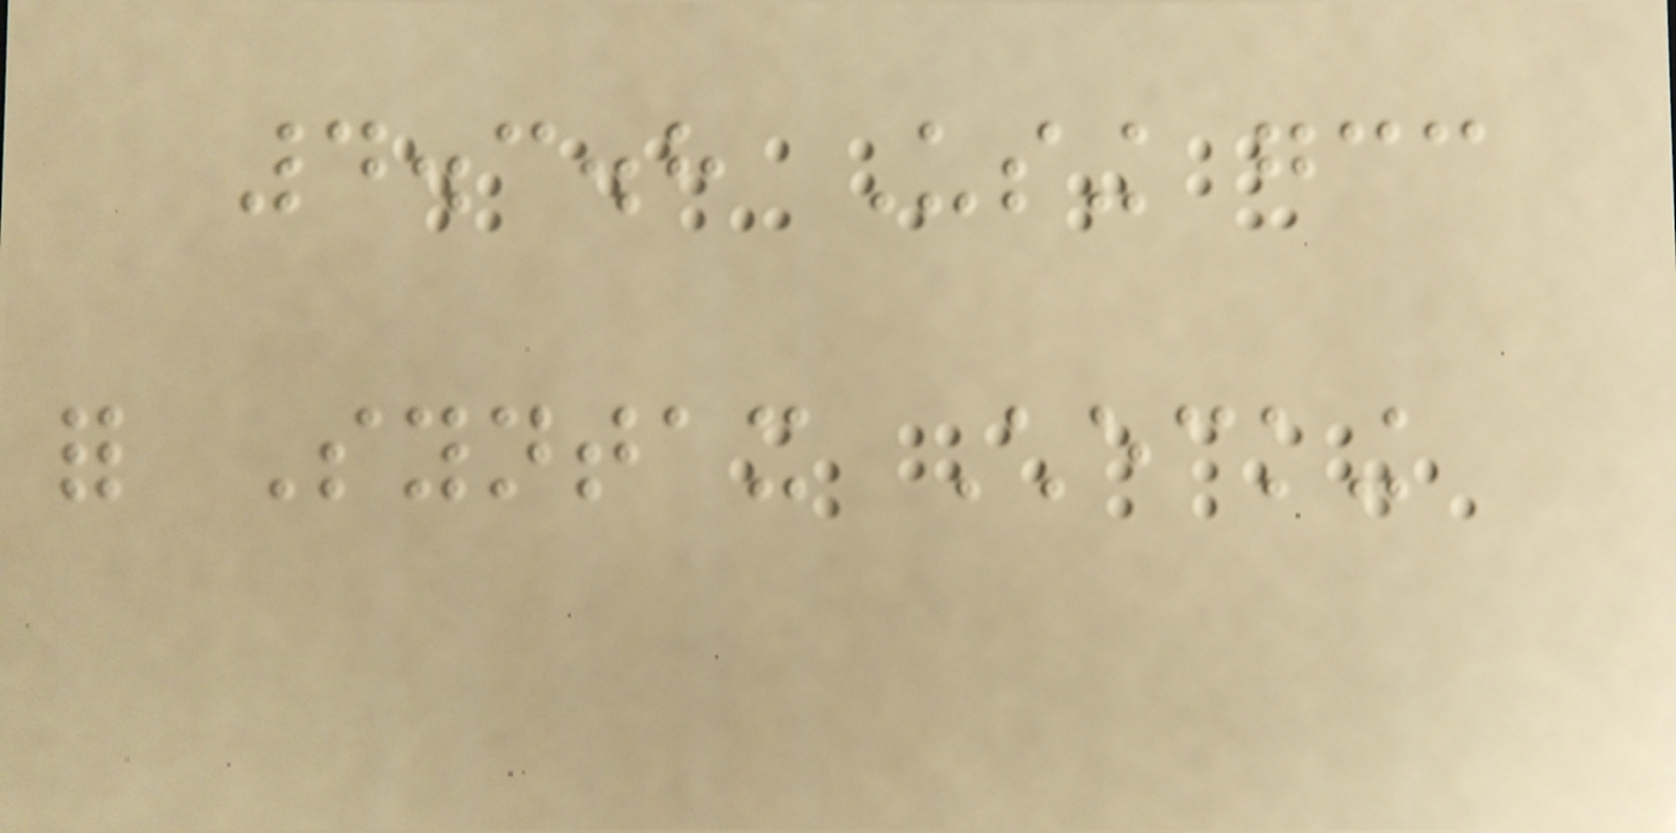4.3.8 Using gcc
for Syntax Checking
